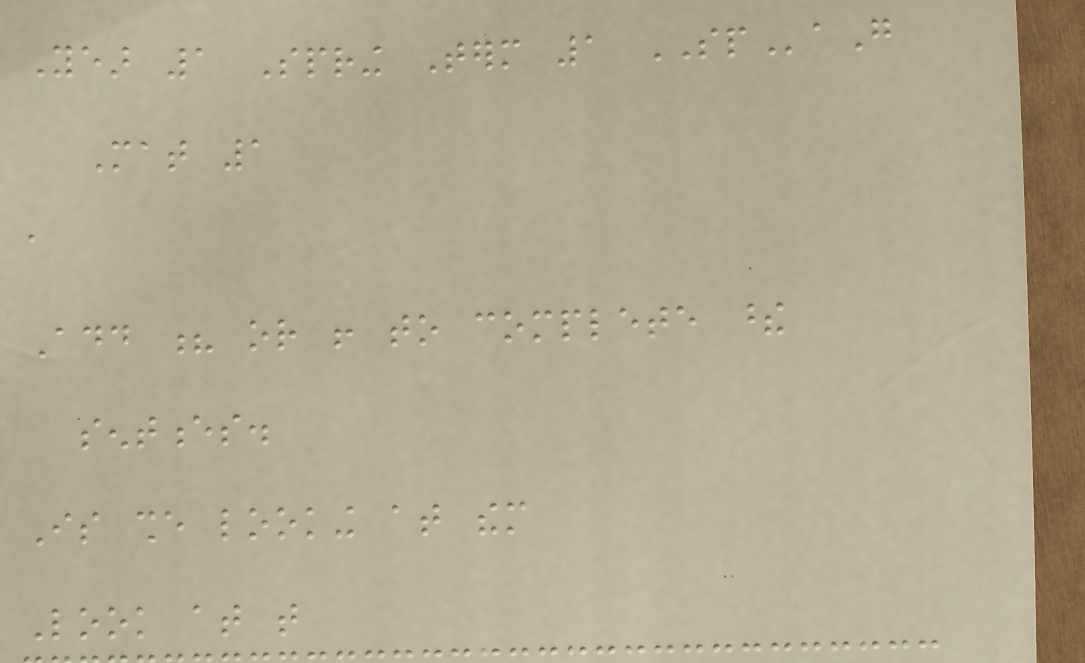Year 1 Spring Term 1 SPaG
Mat 1
a
Add ? or ! to complete these
sentences.
Is she looking at them
Look at that
